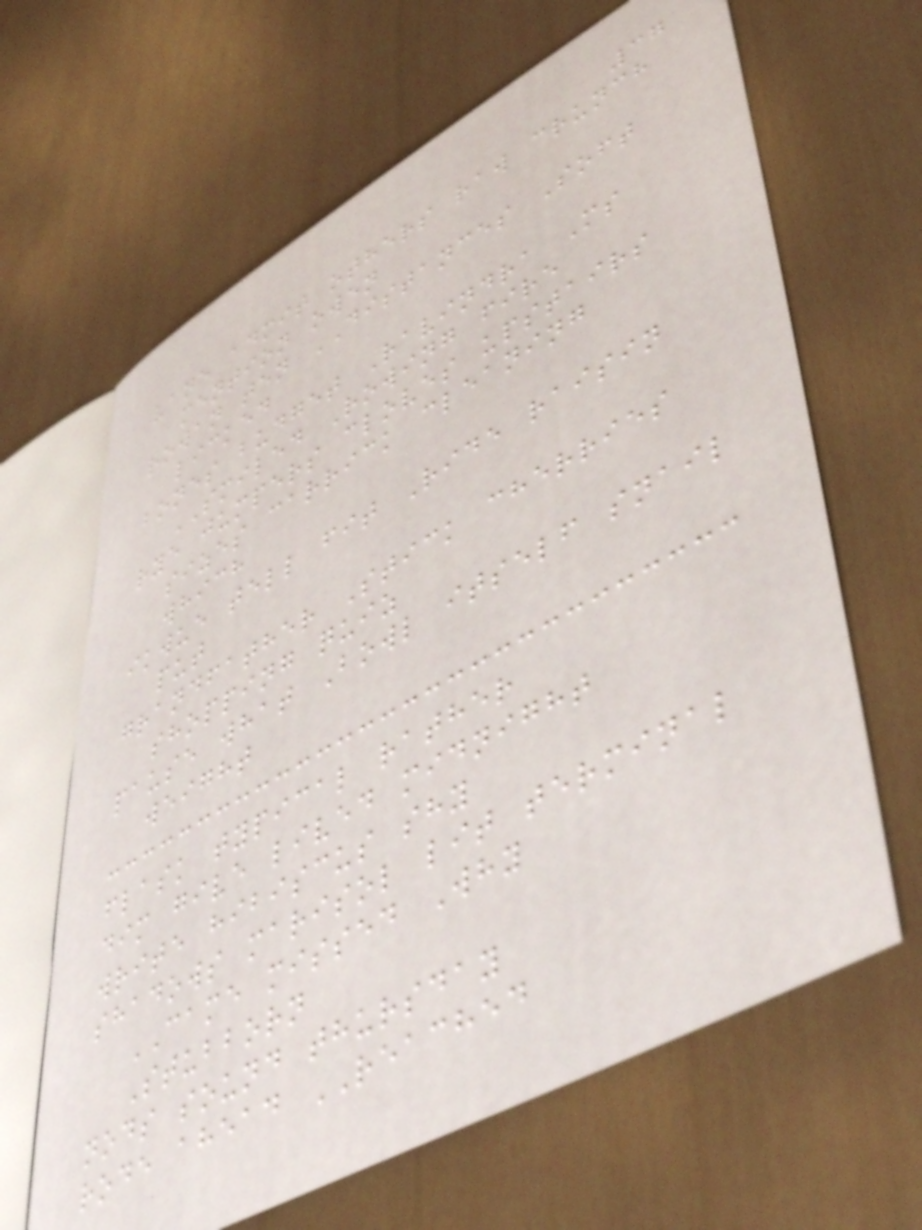37
vane admit others raw crunch
mention owen
rowan ten DISTANCES Soft
licked
bones budget Ravindra Ms
SMILED Rowing fire
rye jumpers cloves upstairs
sizes carrick cleaning
which
ikwue tell fit Ride raisin
put
grandfather Stick cherries
shopping quiz
pause what Bowl itself snail
weight
flask typical rather
dim give lived midnight
write hibiscus shy
shadows marisol lit terminal
CAME missed Why
Stubborn
nods sound thursday
rode ahead REACHED
